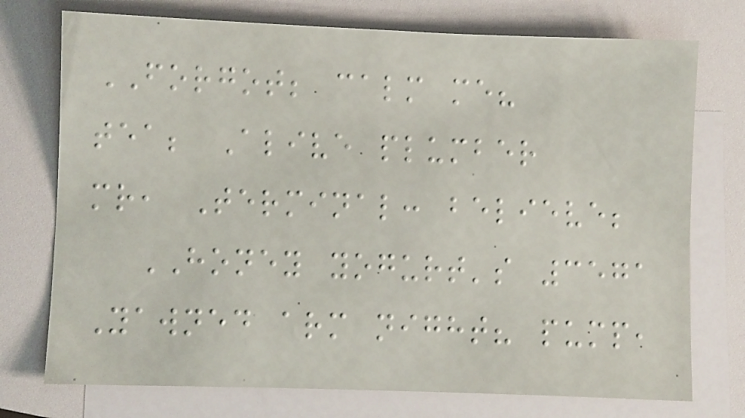FORGOT; calm me?
tea; Alive plumber
mr, Terminal: believe;
HONEY yogurt's 3571
Yawned arm night? pump,
